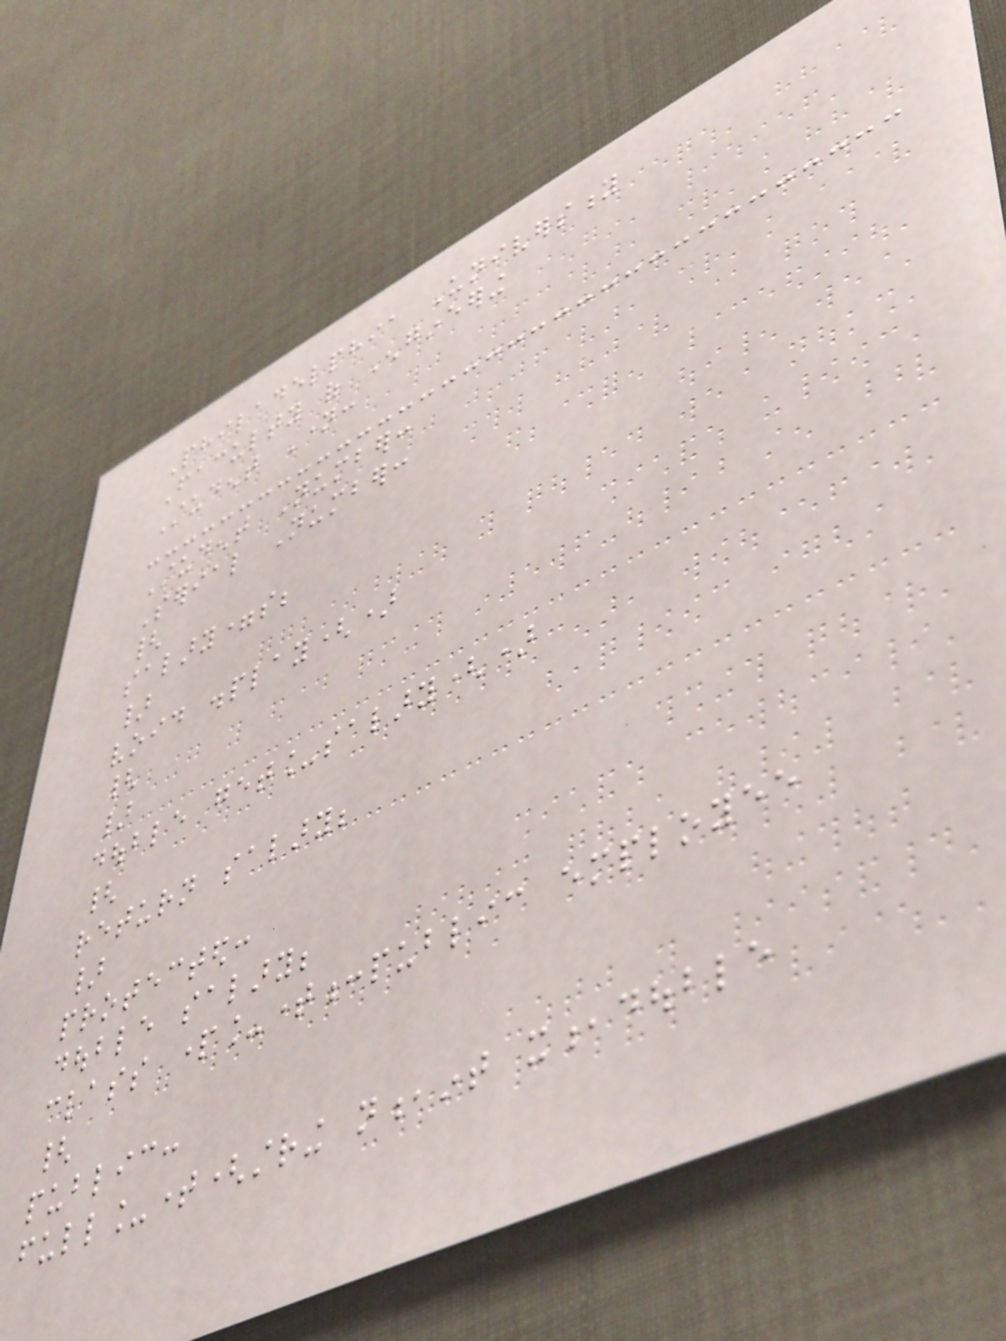Philadelphia University
Faculty of Engineering
Student Name:
Student Number:
Serial Number:
{
salary=s;
}
void display()
{
}
double get_salary()
{
return salary;
}
protected:
double salary;
class part_time:public employee
{
public:
full_time(string n,int x,double
